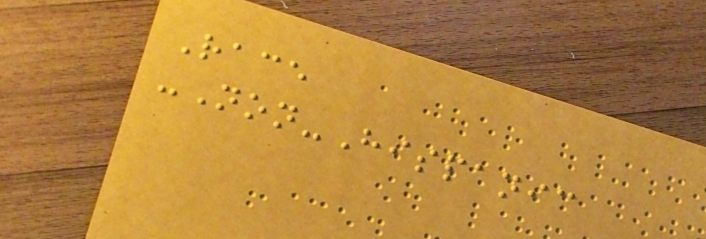Race
-Non-Hispanic
